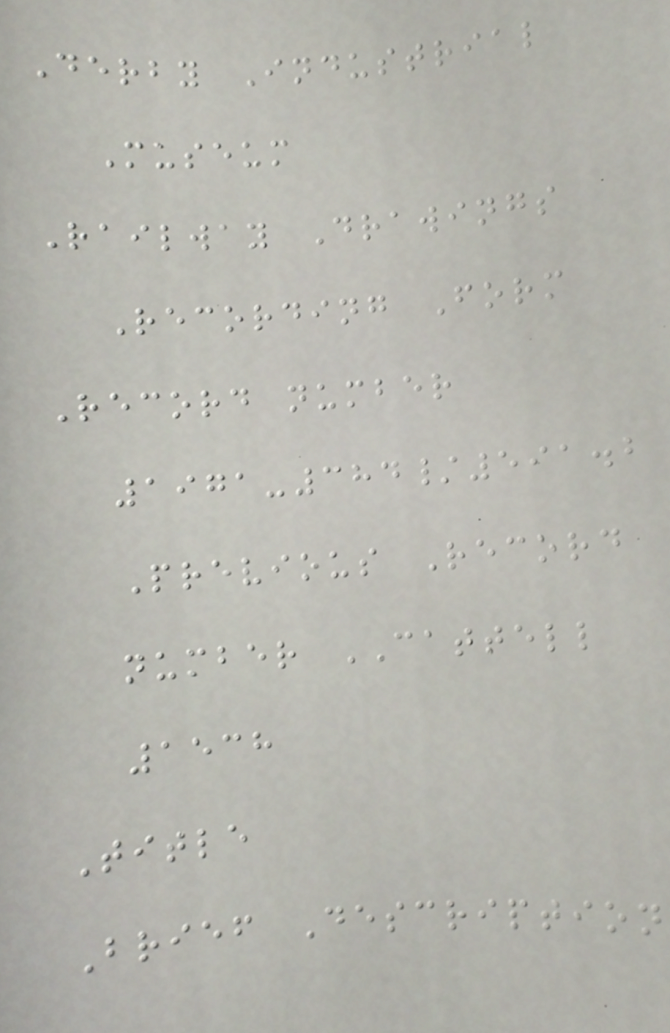Derby Industrial
Museum
Railway Drawings
Recording Form
Record number
1971-384/591.2
Previous Record
number CATTELL
1538
Title
Brief Description
